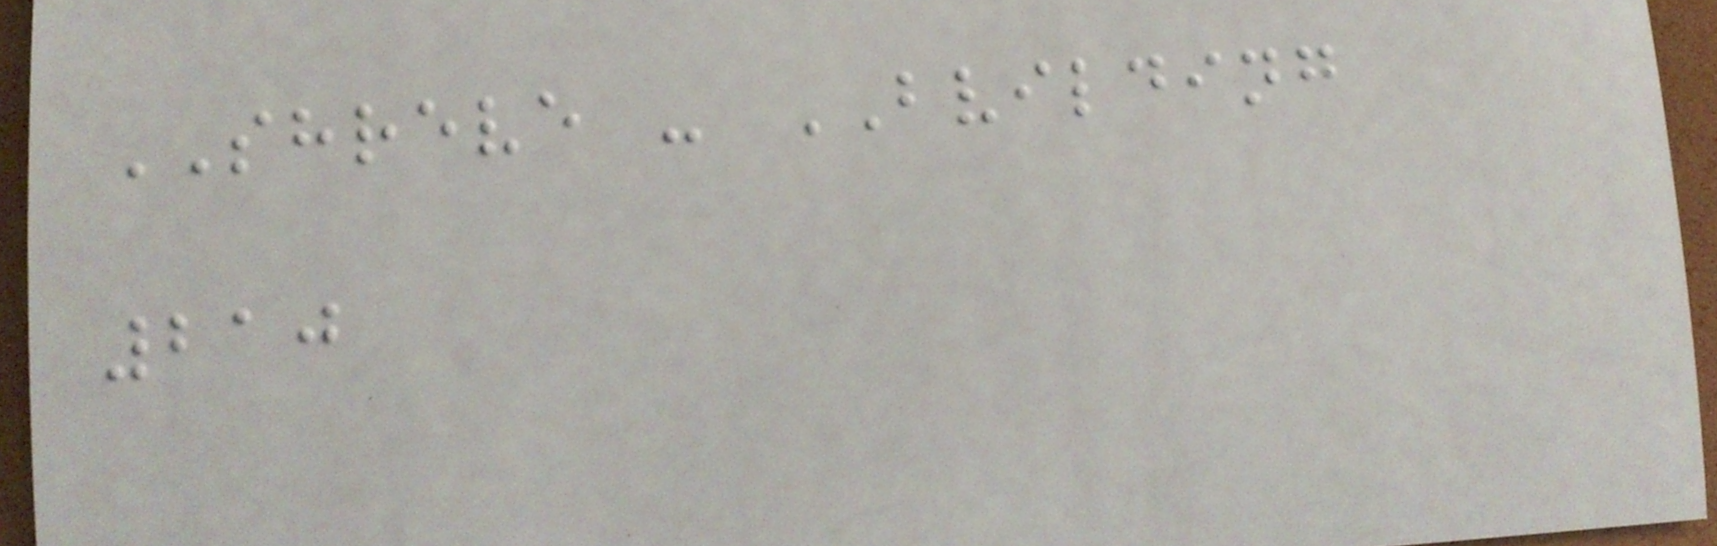SHREVE - BVILDING
210
